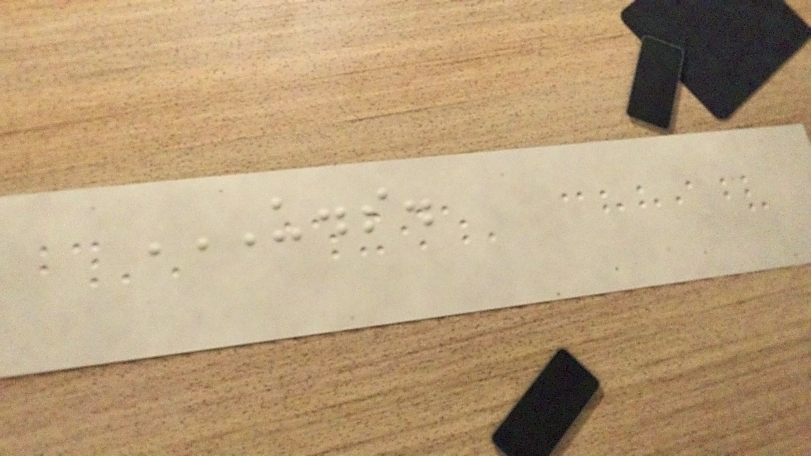U.S.
